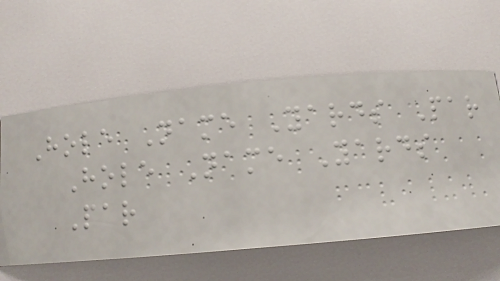Hole Name Yards Par
Hole Name Yards
Par
